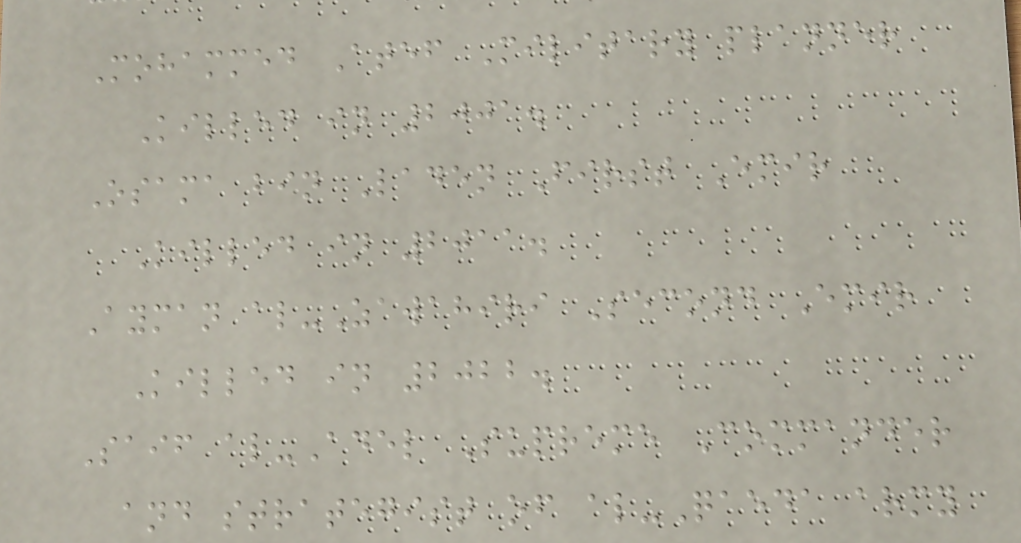Mohammed Atef Military planner
Killed in 2001.
Osama bin Laden First Emir
Killed in 2011.
Ayman al-Zawahiri Second Emir
Killed in 2022.
Saif al-Adel Supreme Commander
and strategist of al-Qaeda army
